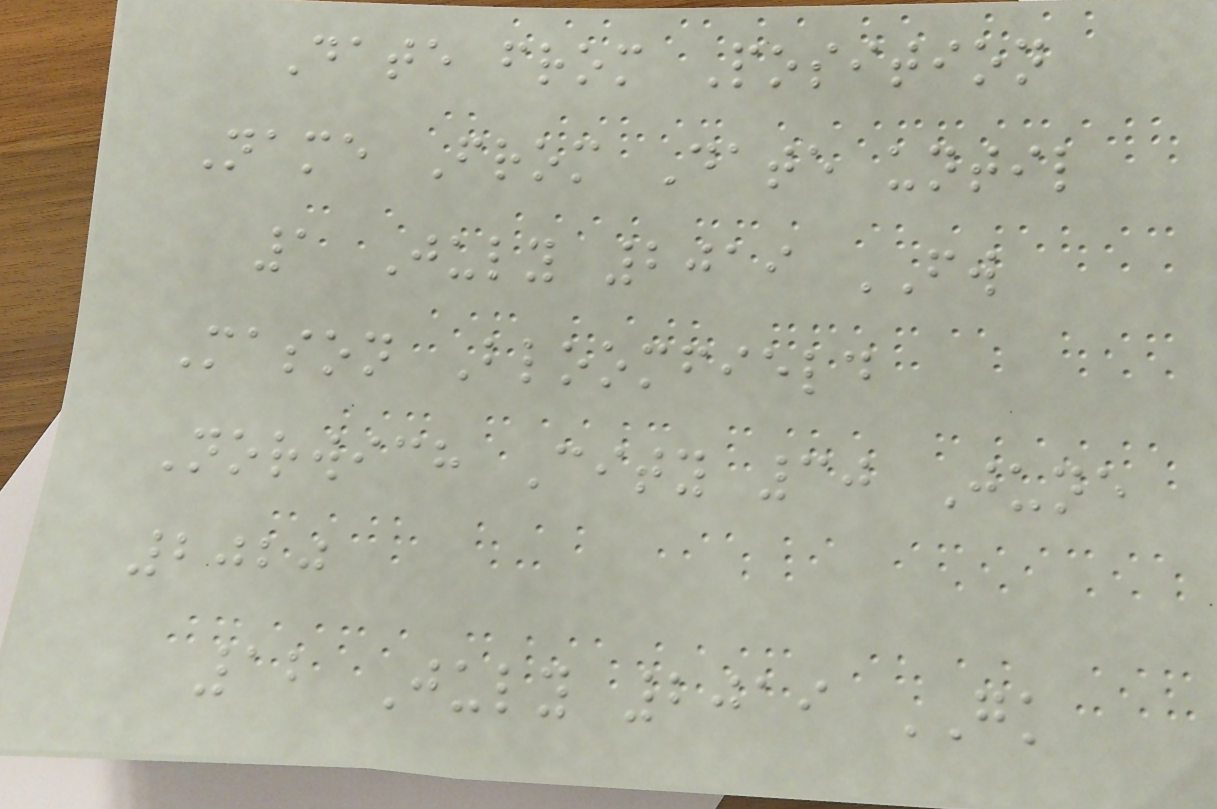Date from Position
Name From Date until
1 July 2019 FW
Mason Bloomfield
Norwich City 30 June
2020
12 July 2019 GK
